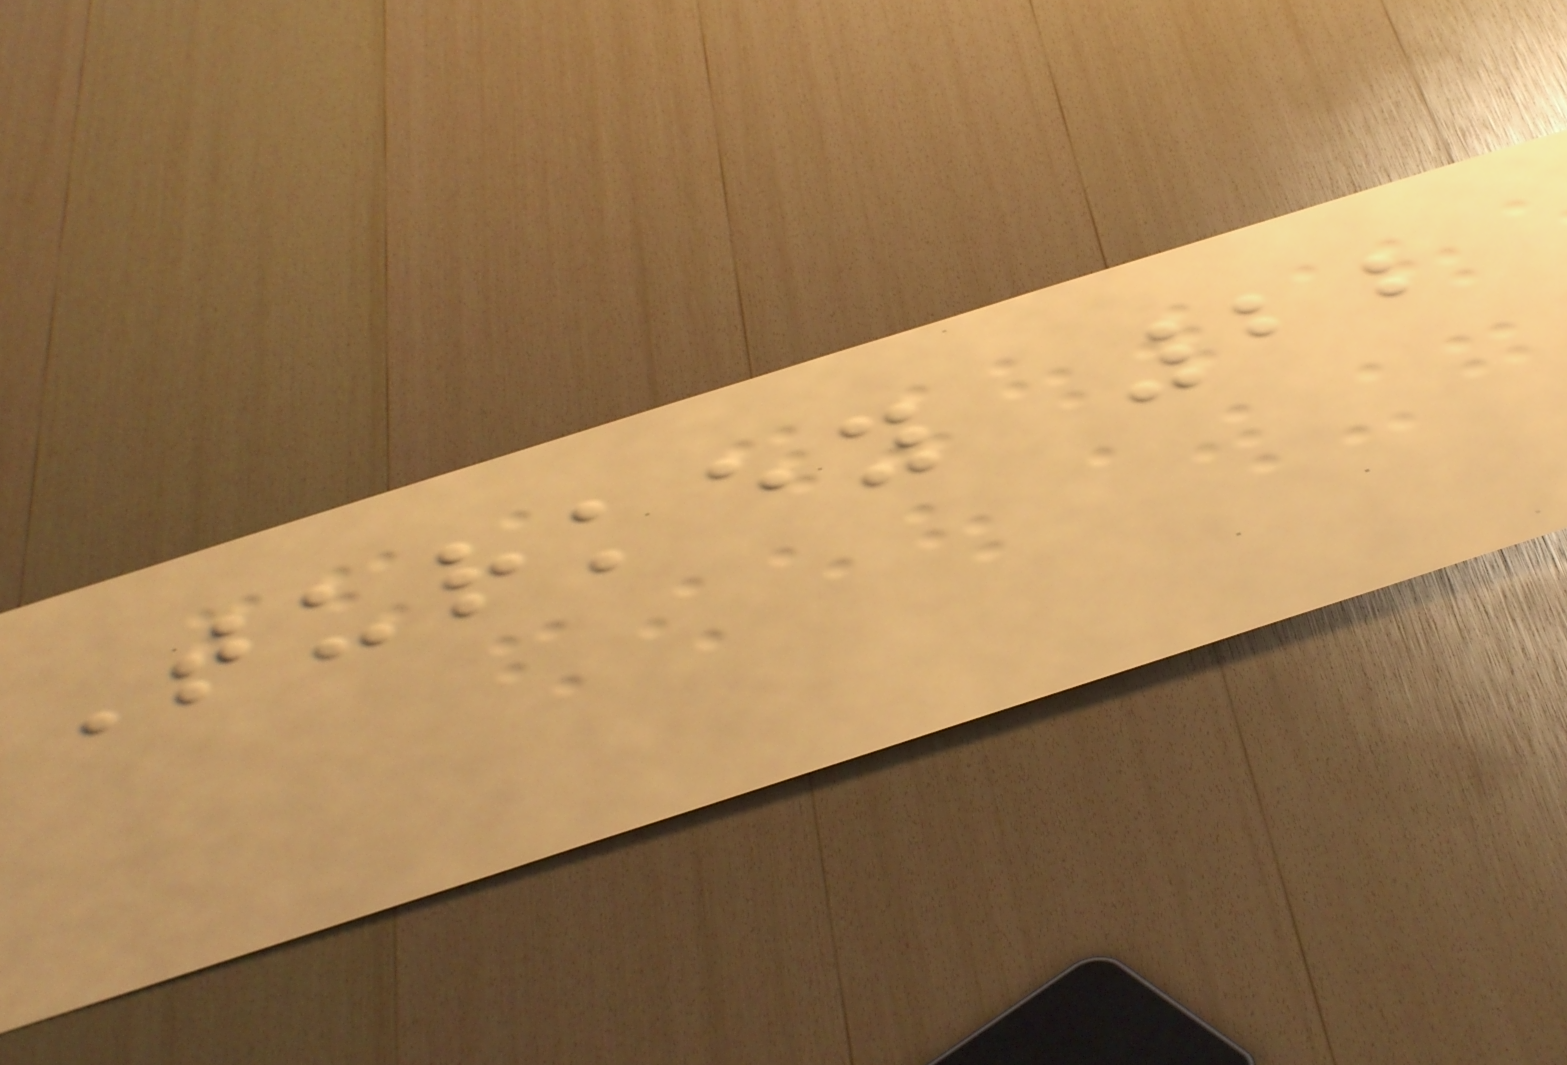Turkey 22
